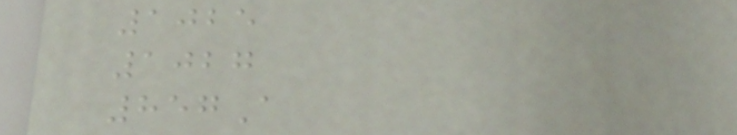1025
1027
857A
